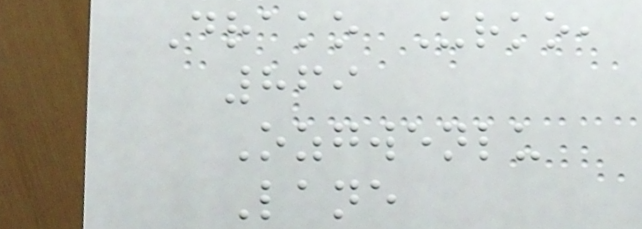Drako Urko,
869
Ozgwenlu
Lane
